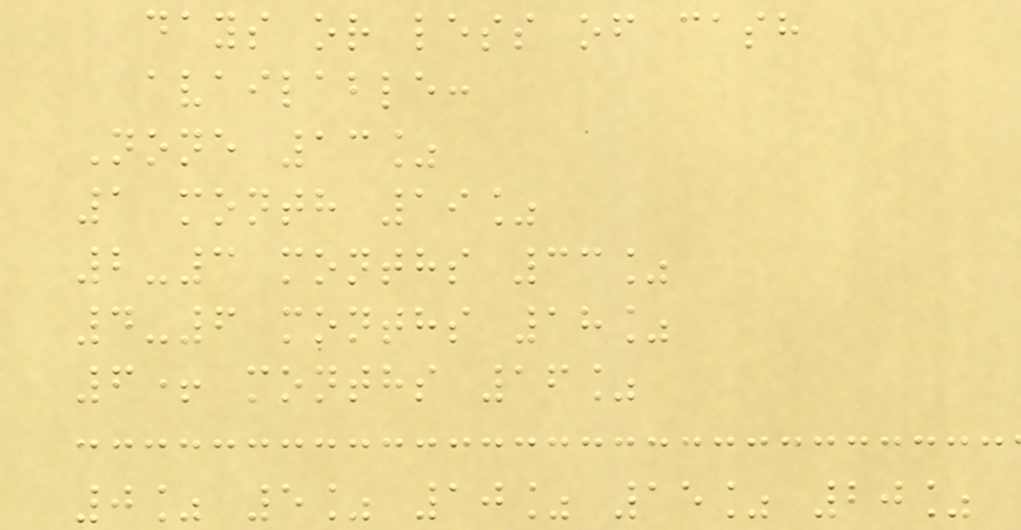days or less of cash
available:
None 13%
1 month 19%
2-3 months 33%
4-6 months 18%
6+ months 16%
0% 5% 10% 15% 20%
